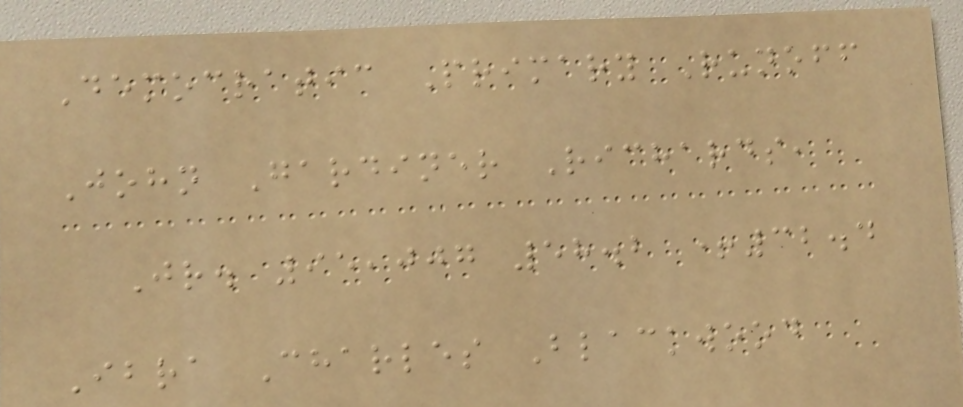Democratic Primary Runoff
John Gardiner Richards,
Jr. 95,007 58.2 +32.4
Ibra Charles Blackwood
